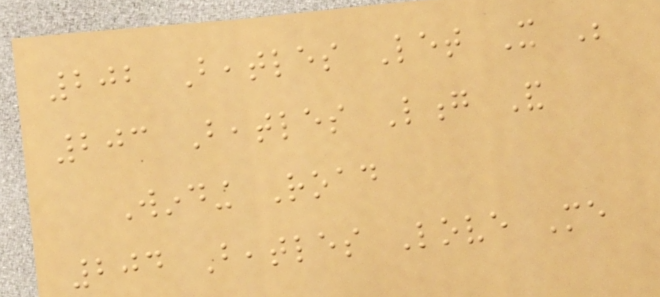202 Beatles Let It Be
203 Beatles Long And
Winding Road
204 Beatles Love Me
